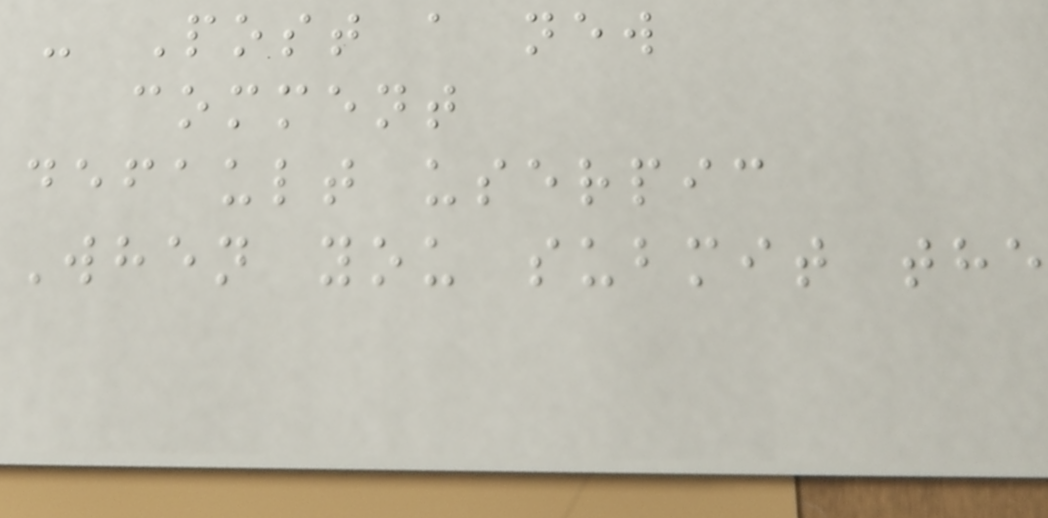- Post a new
comment
default userpic
When you submit the
